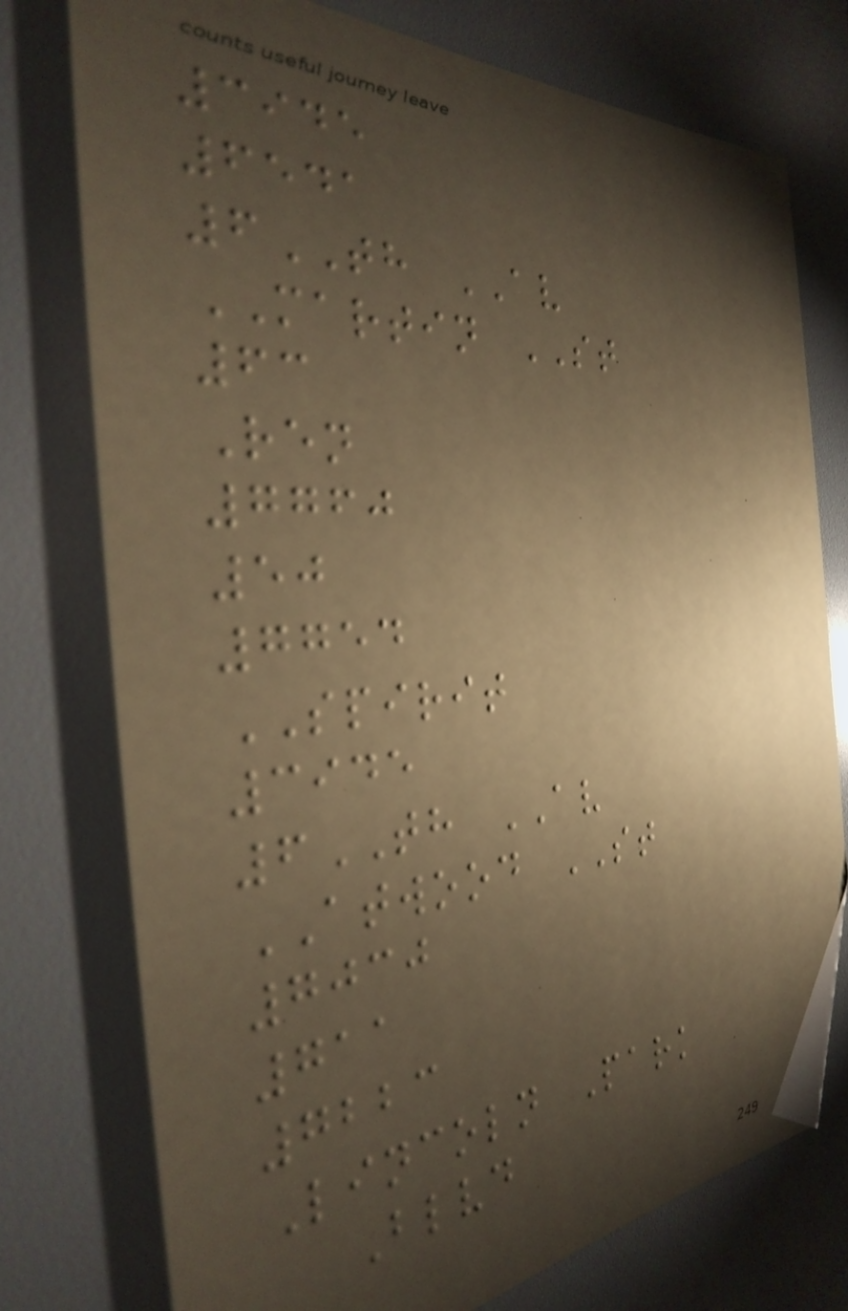3945
6541
6TH AV
MARTIN ST
63
Ren
7760
50
7754
SPIRIT
3945
6TH AV
ATWOOD ST
7030
711
7223
Lincoln Park
Blvd
